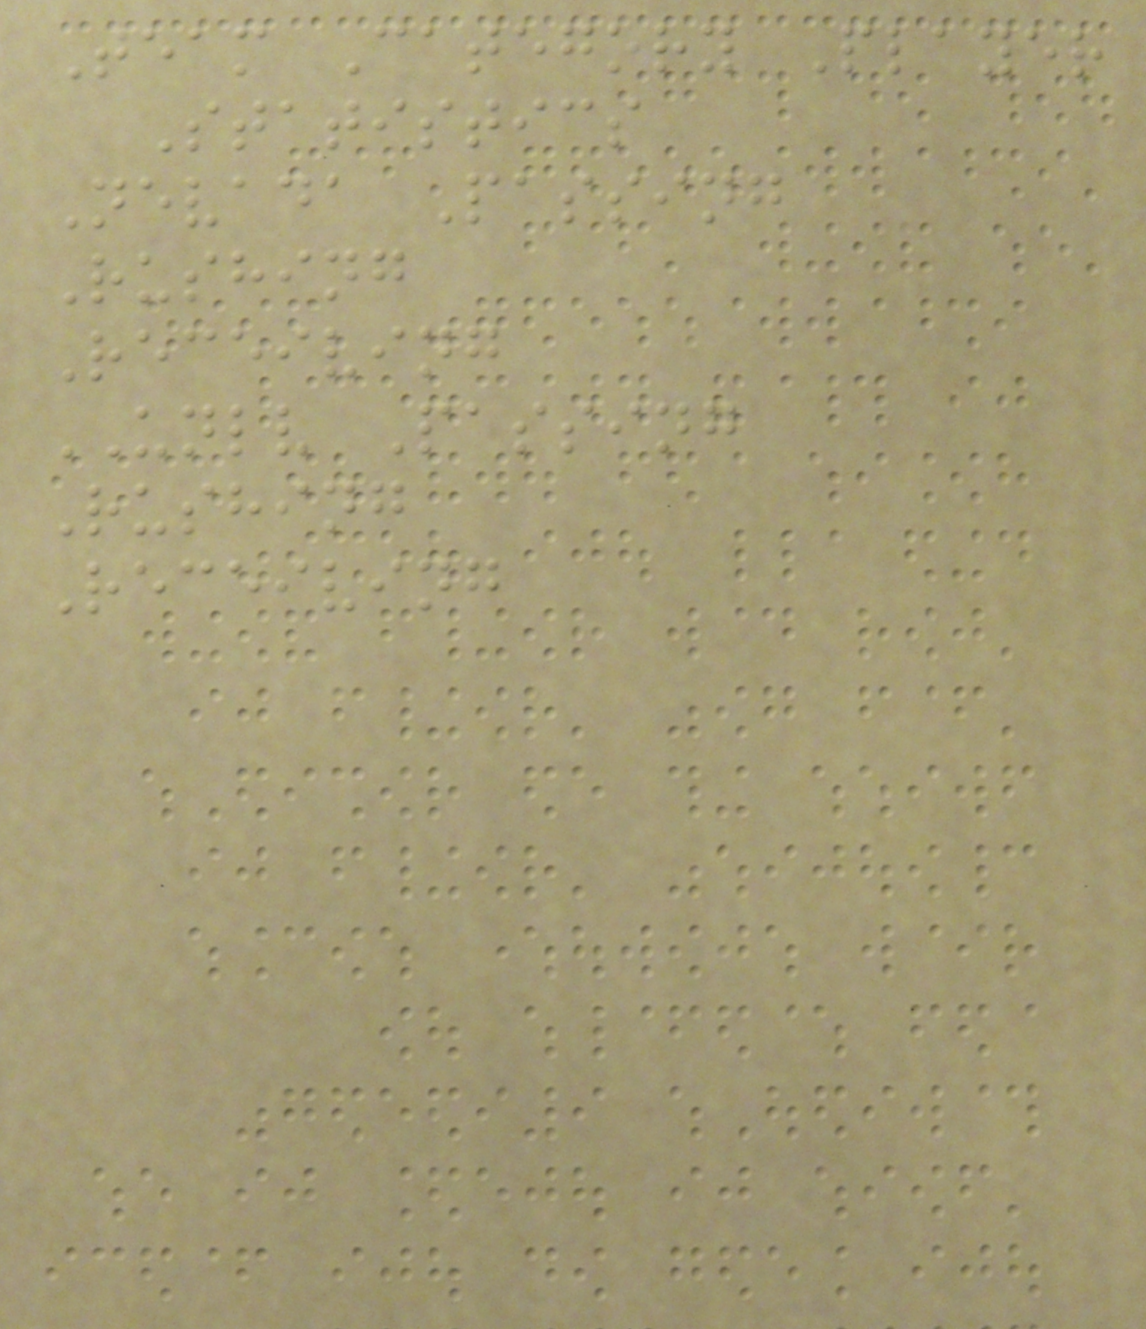Team Category Player
Statistics
Nevada Passing
Rushing
Receiving
UNLV Passing
Rushing
Receiving
